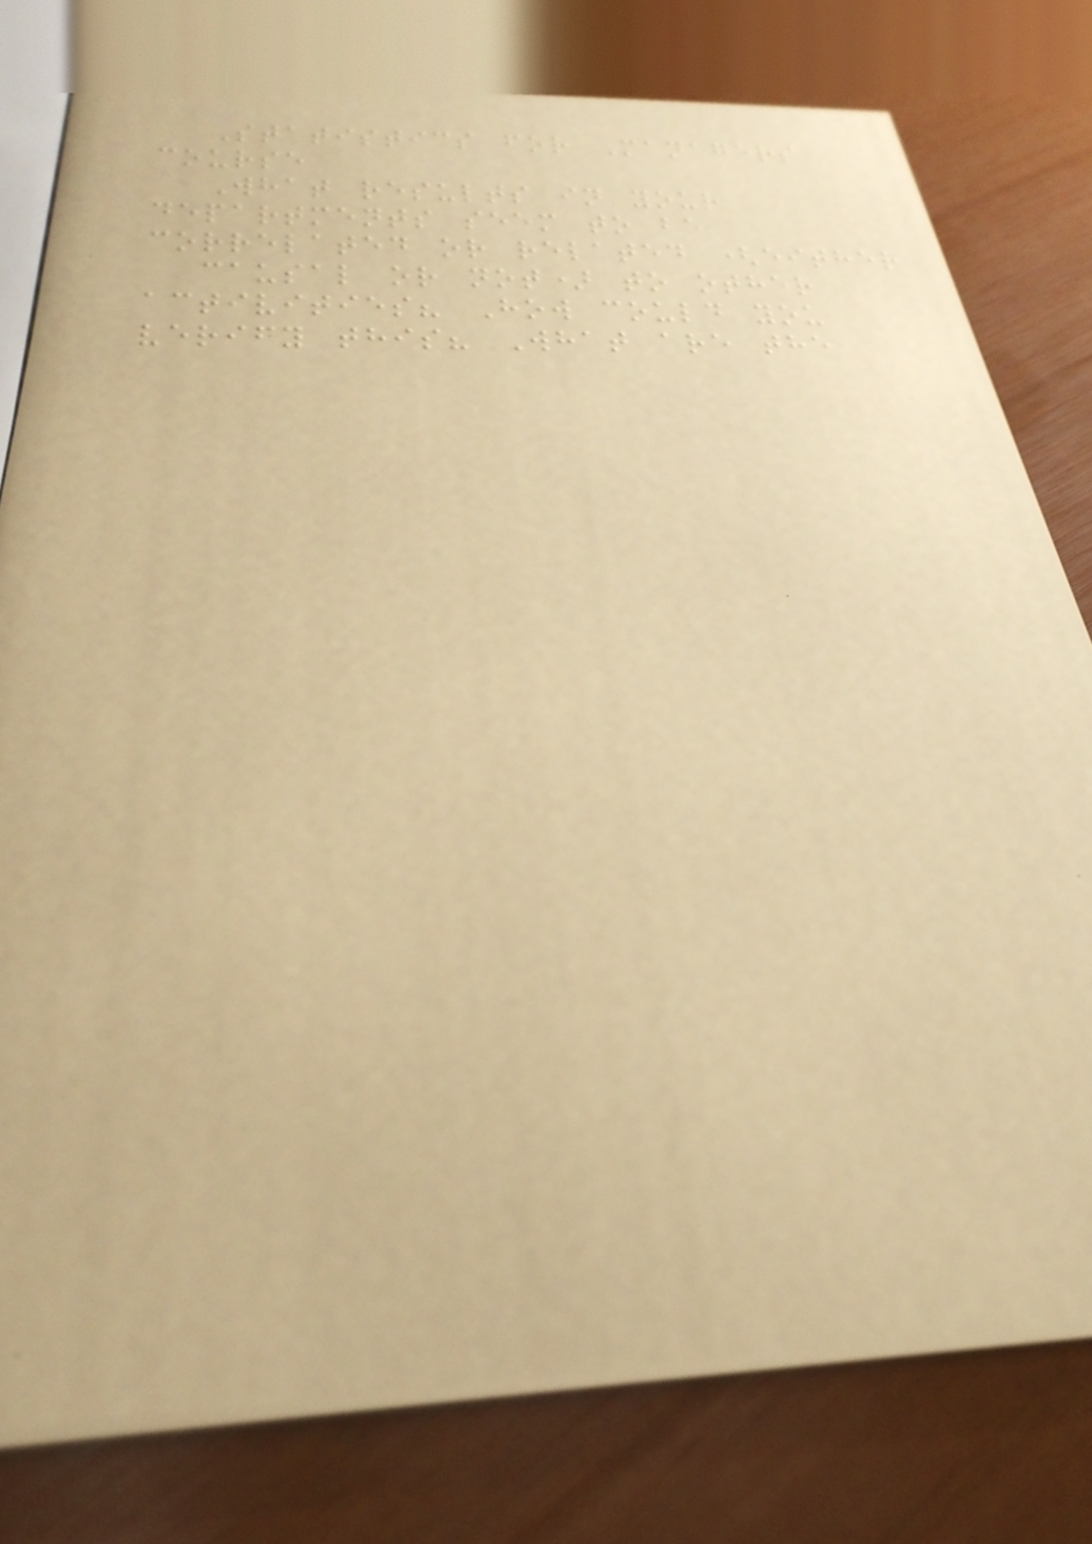Statistics for Managers
course
What results in your
departments seem to be
correlated or related (either
causal or not) to other
activities? How could you
verify this? What are the
